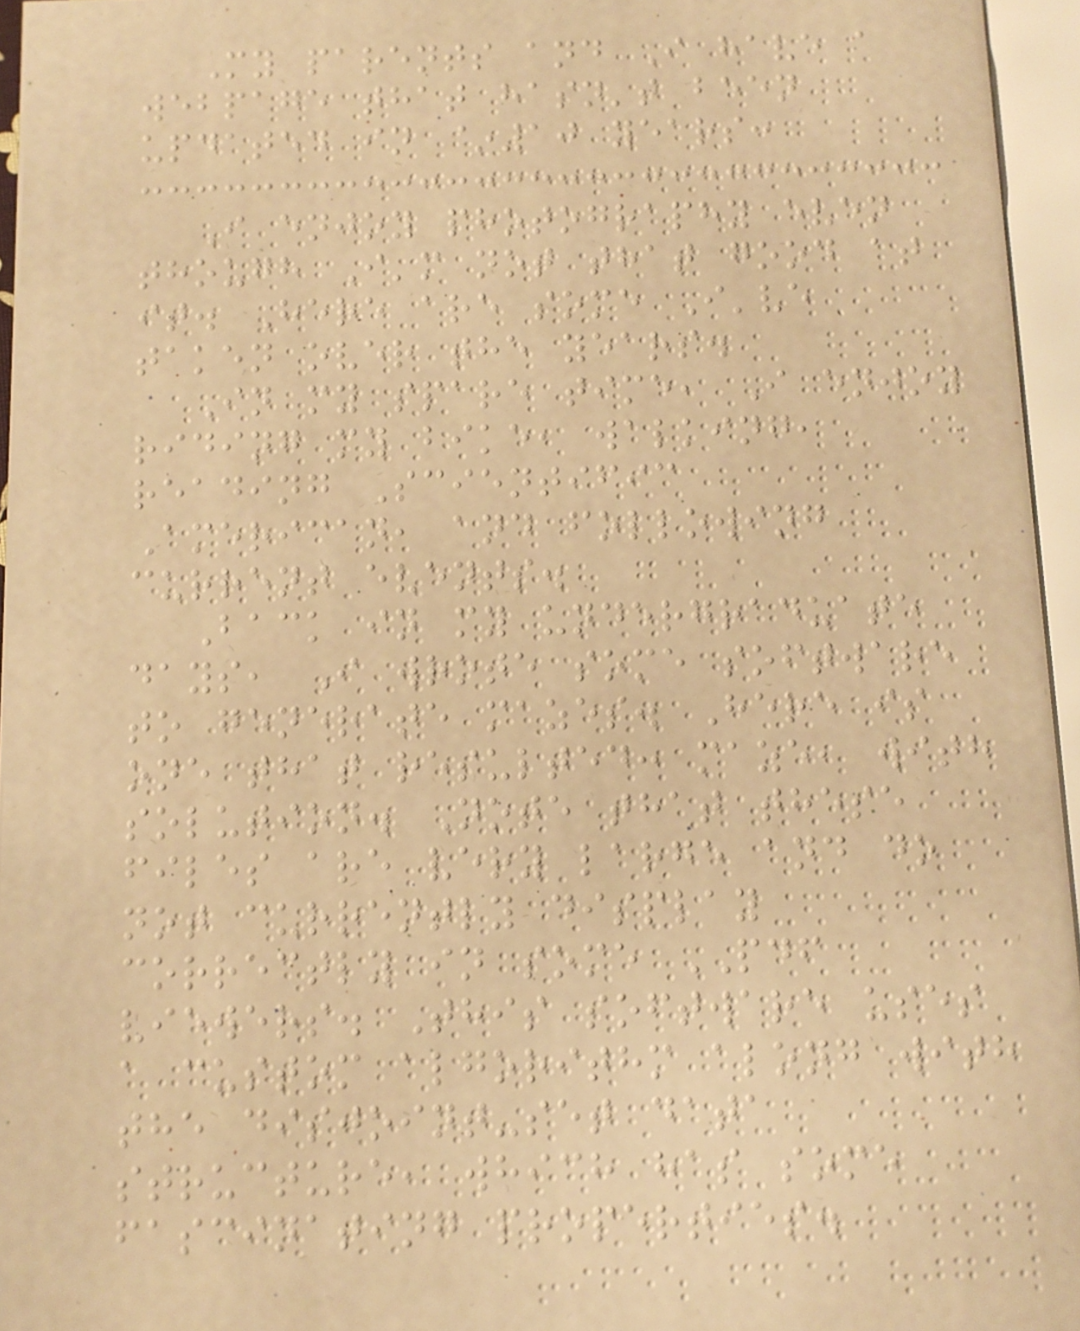My parents and I have a
webpage that hasn't been
updated in ~10 years:
I enjoy photography even
though I'm not that good at
it. Here are some I've
taken over the years.
In my spare time, I enjoy
riding my bike, walking,
reading Scientific
American, and following
current events.
Back in my undergraduate
days, I wrote some software
to generate mazes. Here is
one that resulted: maze, with
solution. Note that these
files are very large and do
not currently display
correctly in some PDF
viewers. This software uses
a custom algorithm along with
the disjoint-set data
structure, which has some
fascinating properties.
